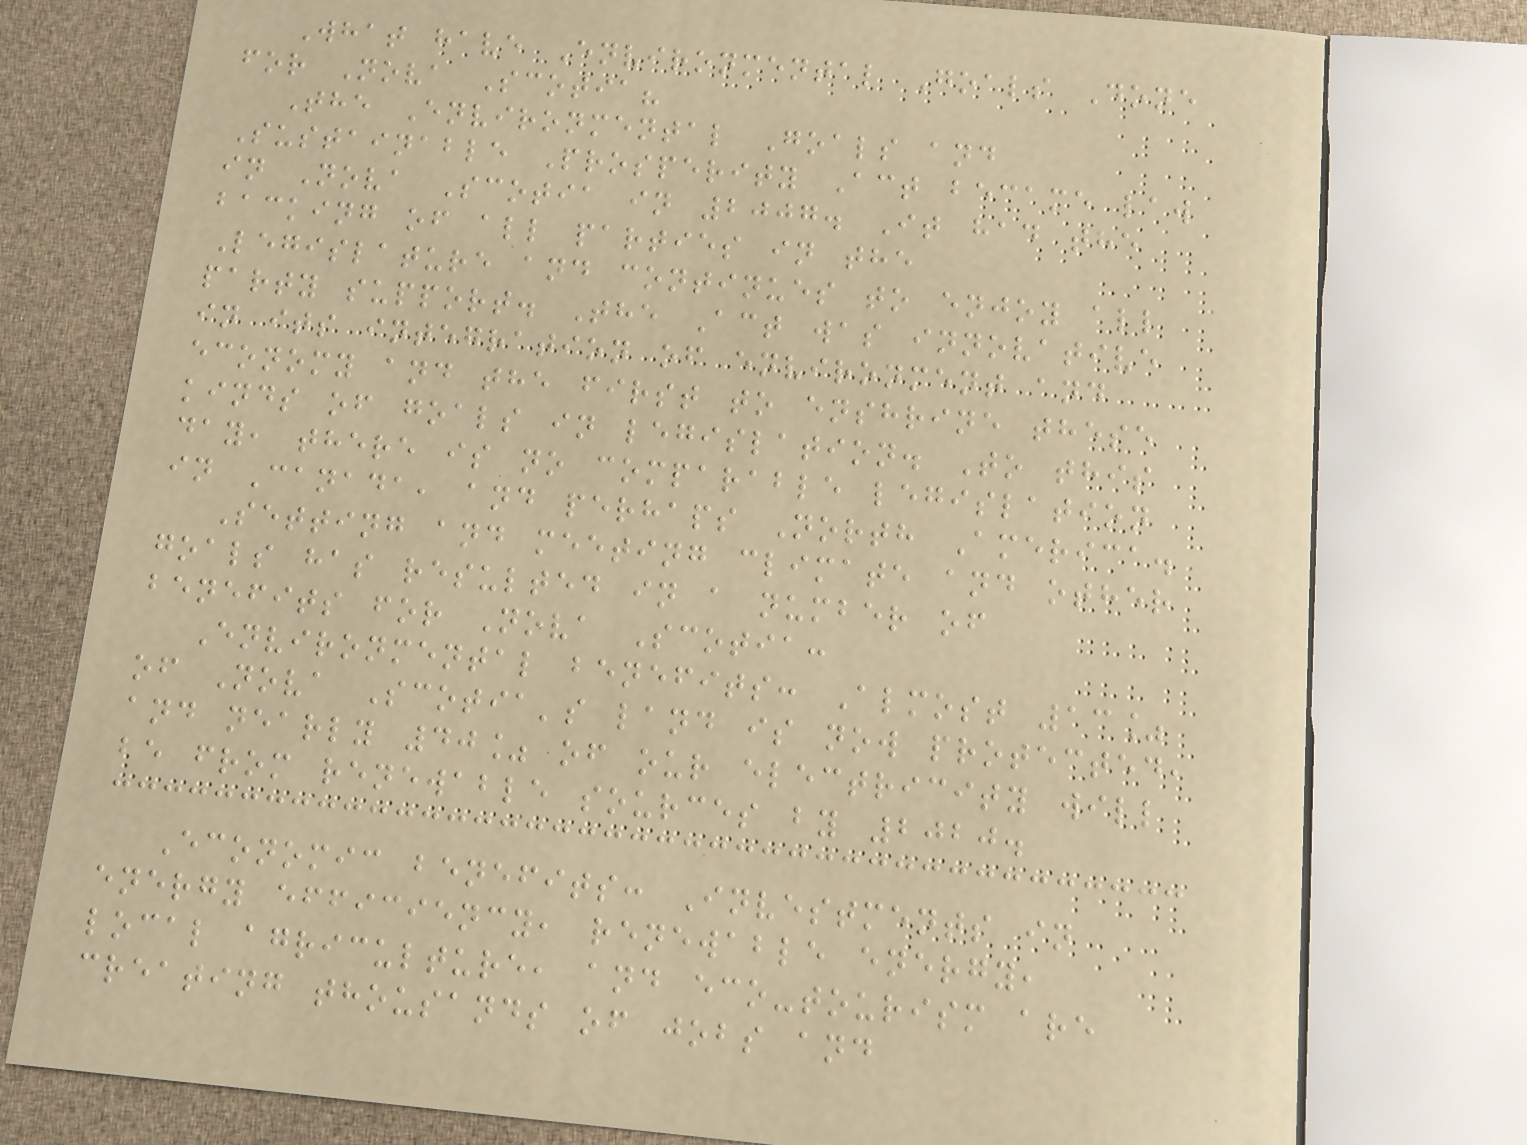What have Environmental Goals Done
for Nova Scotia?
The Environmental Goals and
Sustainable Prosperity Act became law
in Nova Scotia in 2007. It had the
backing of all parties in the
Legislature and continues to enjoy all
party support. The Act was innovative
in its integration of environment and
economy and the first to enshrine these
kinds of goals in legislation. To this
day, there is no comparable legislation
in Canada, and perhaps North America.
Setting and meeting climate and other
goals has resulted in a number of
benefits for Nova Scotia:
Environmental benefits: Almost 13%
of Nova Scotia's land is now protected,
and nearly 40% of our electricity will
be from renewable sources by 2020.
Economic benefits: Investments in
energy efficiency, renewable energy,
local agriculture, and eco-tourism are
creating thousands of jobs and
